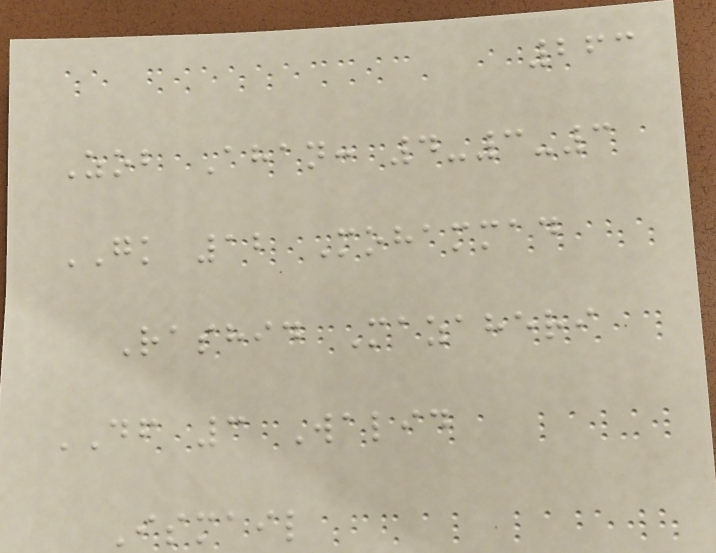263
Zob Ahan: 4-3-3
GK 12 Mohammad
Rashid Mazaheri
DF 3 Walid
Ismail
